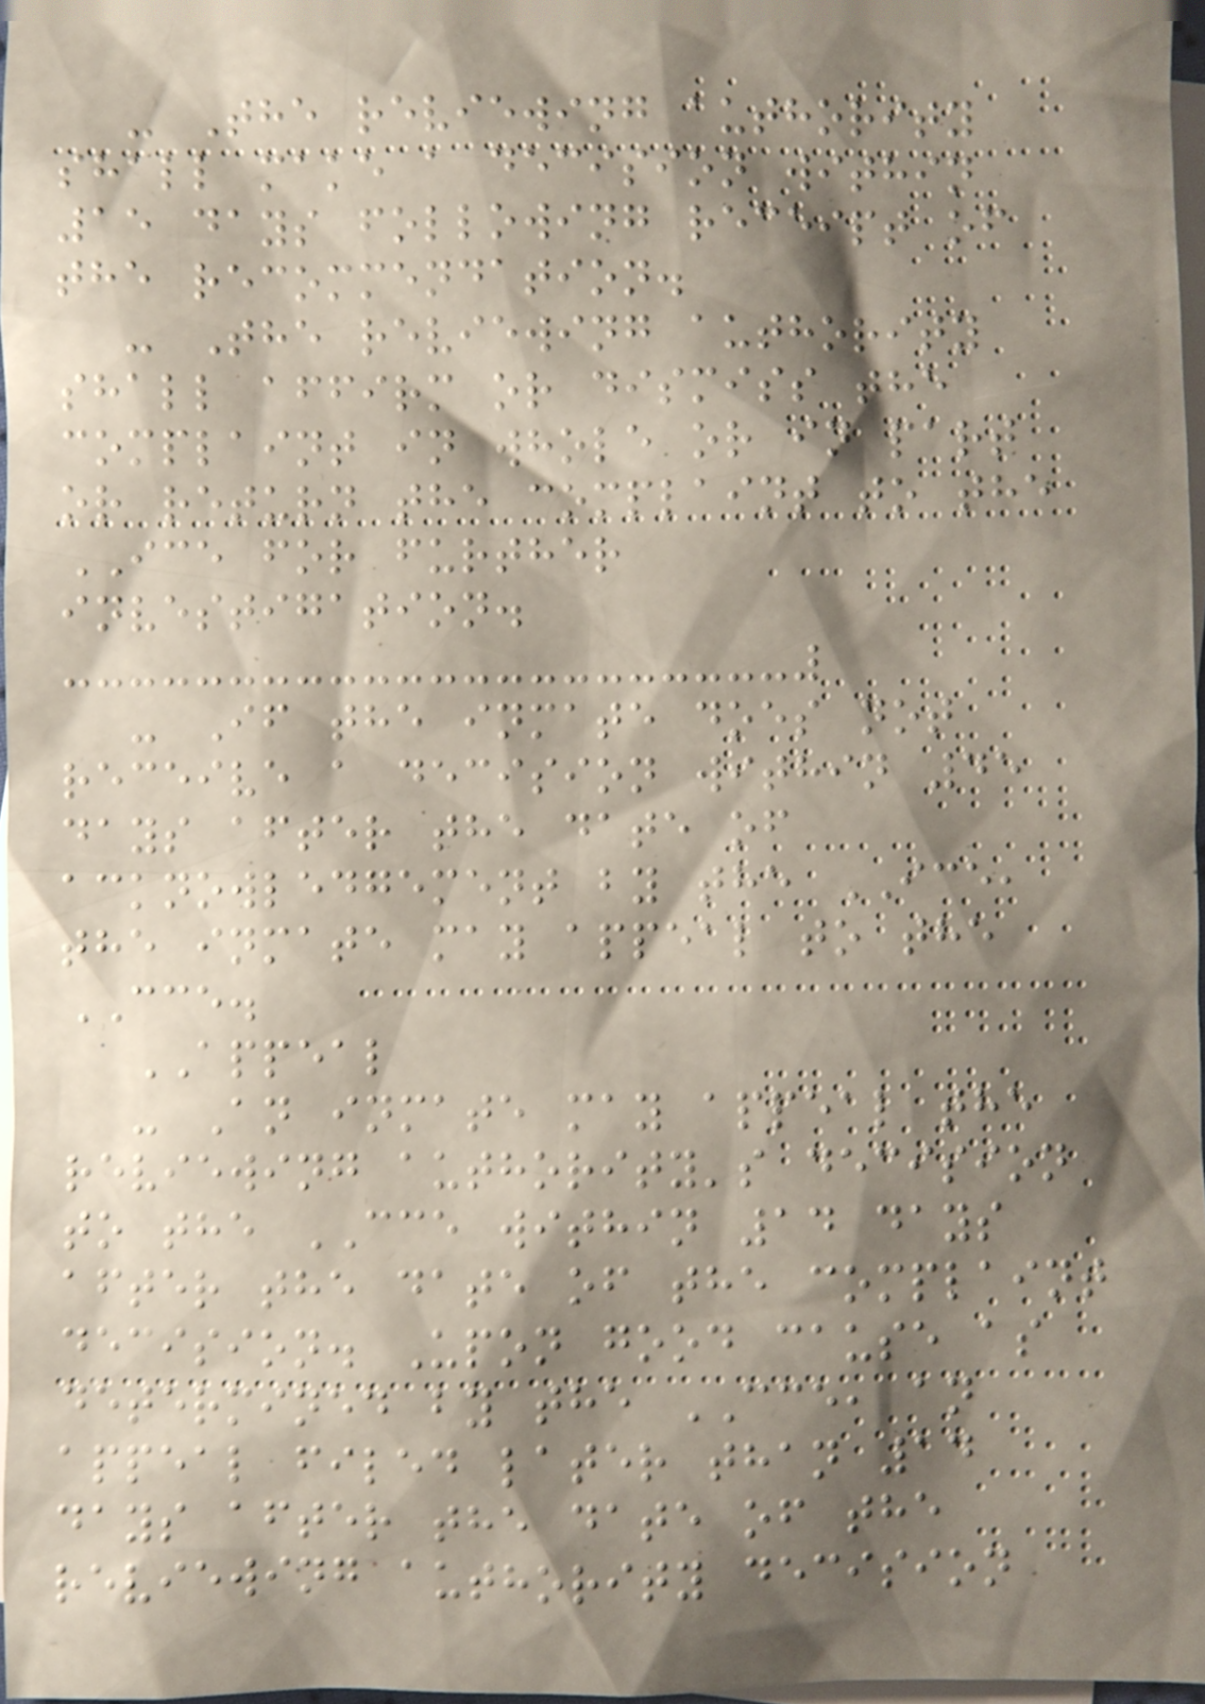- The reviewing authority
shall make a decision within
15 days following receipt of
the recommendation.
- The reviewing authority
shall affirm or dismiss the
complaint in whole or in part
or return the complaint to the
ICE for further
investigation.
- If the inmate does not
receive a decision within 45
days after the date of
acknowledgement by the ICE,
the inmate may appeal to the
CCE.
APPEAL
- An inmate may appeal the
reviewing authority's decision
to the CCE within 14 days
after the date of the complaint
decision. Upon good cause as
determined by the CCE, an
appeal filed later than 14
days after the date of the
reviewing authority decision
